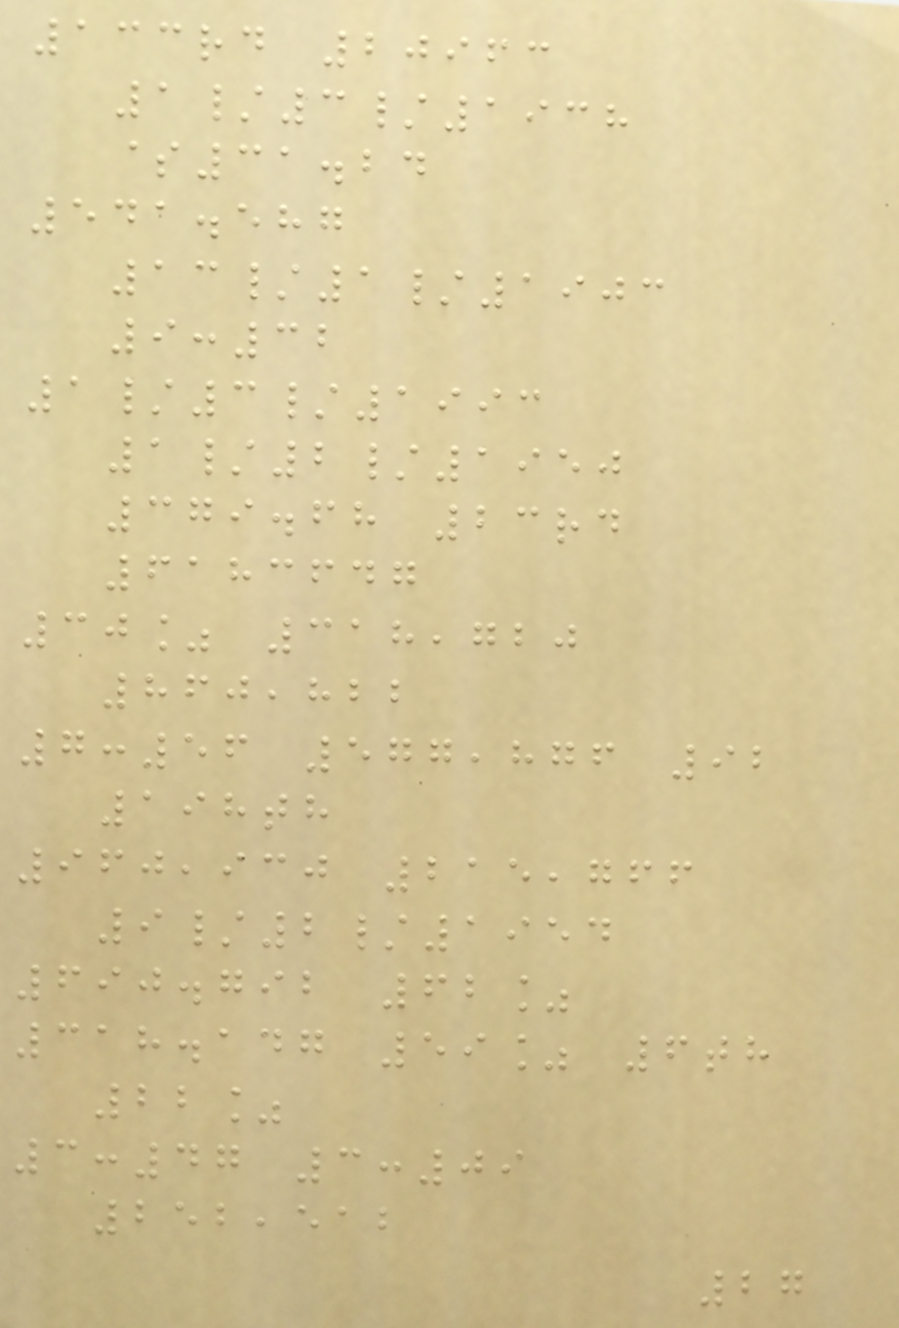133rd 20963
1/3/1938
$31.24
541.587
13/1/1903
9:32
1/3/1993
1/2/1950
379.68 23rd
6183647
30% 318,720
860,822
7:56 577,876 92
198th
960,930 215,766
9/2/1954
690.792 62%
318.147 59% 6th
22%
3:47 3:09
252,512
27
